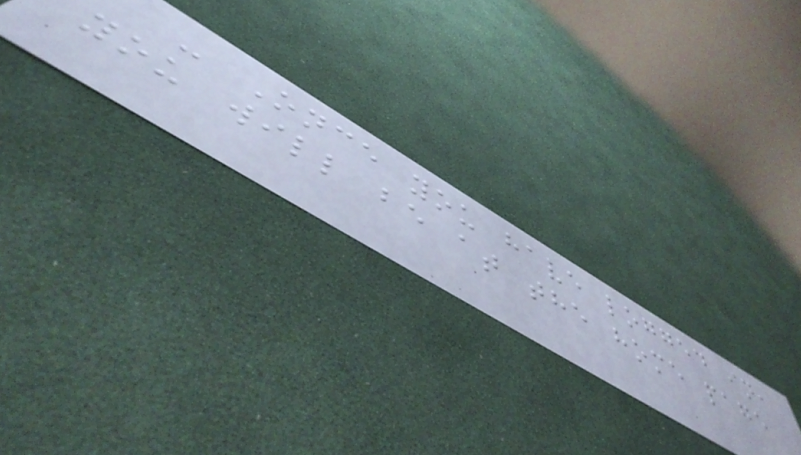- Once you have logged in,
you will be at the home page
